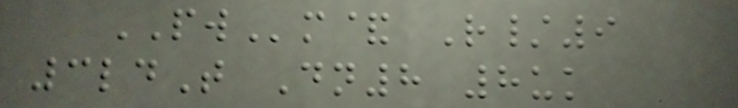PWm& R/9
3ldT Dn8 8uk
